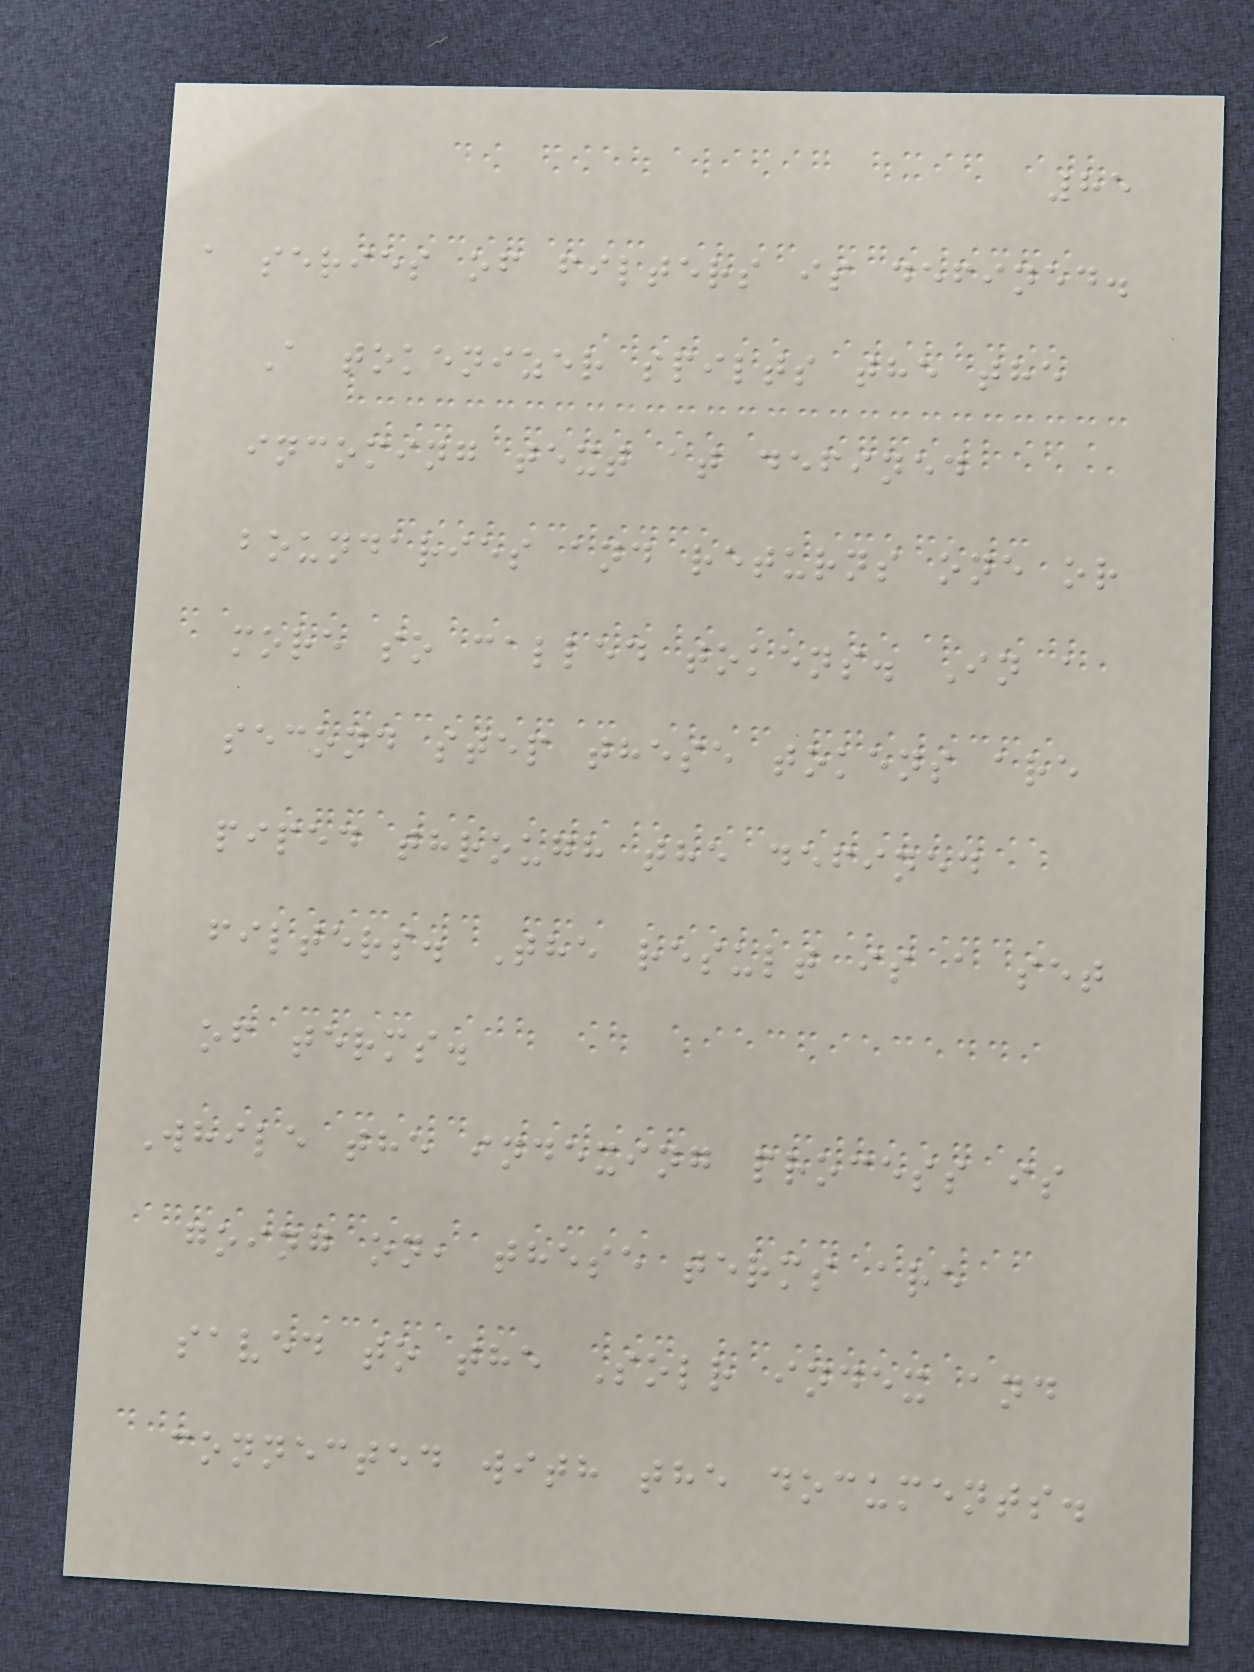85
a series of filters is defined.
A tokenizer spilts the the
incoming text at defined
boundaries and returns one or
more so called tokens. In a
second step these tokens are
piped through the defined
filters. The result is a set
of terms.
While the indexing process is
going on, these terms are
saved to the Solr index and
connected with the documents.
